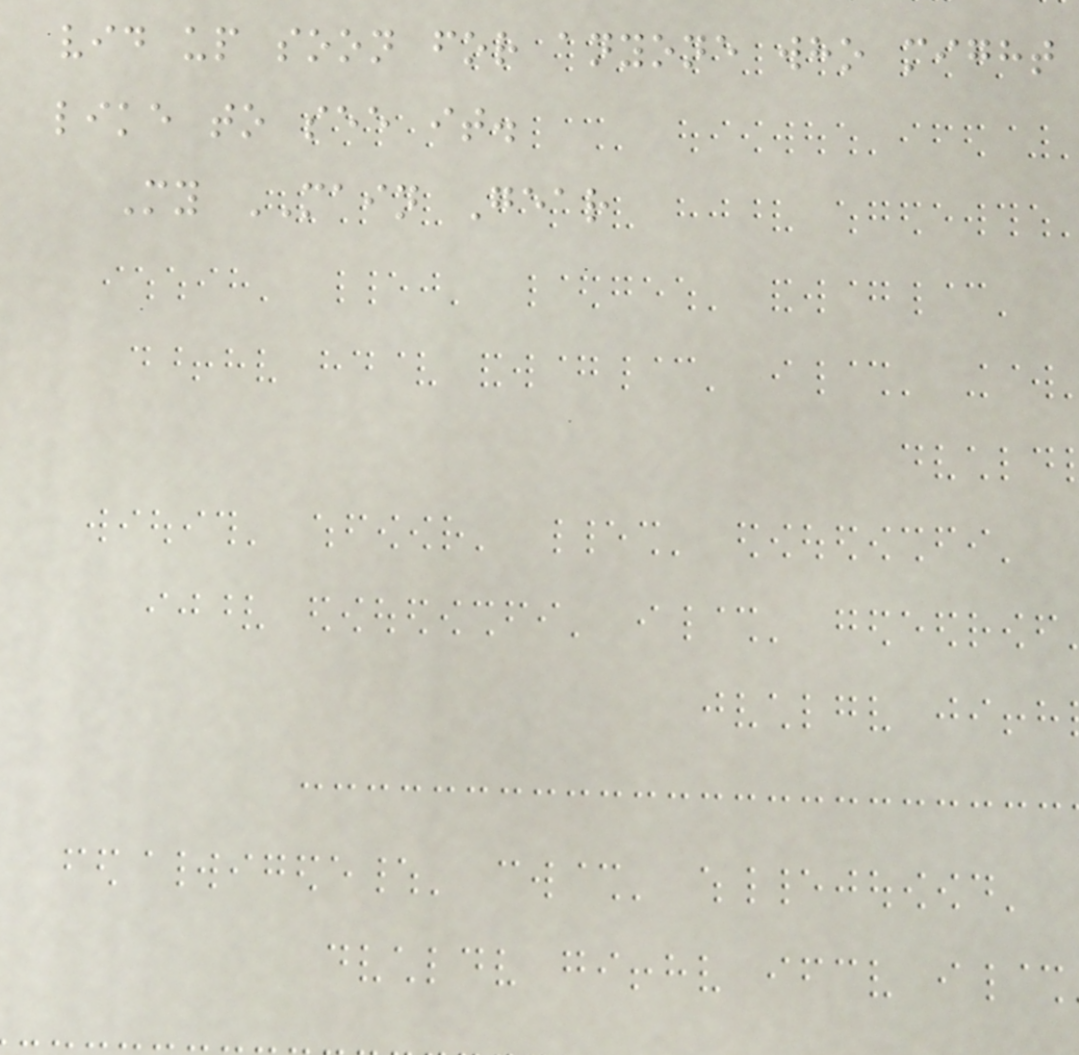vid up soon for anyone who might
like to see it.
My MAIN Gear
